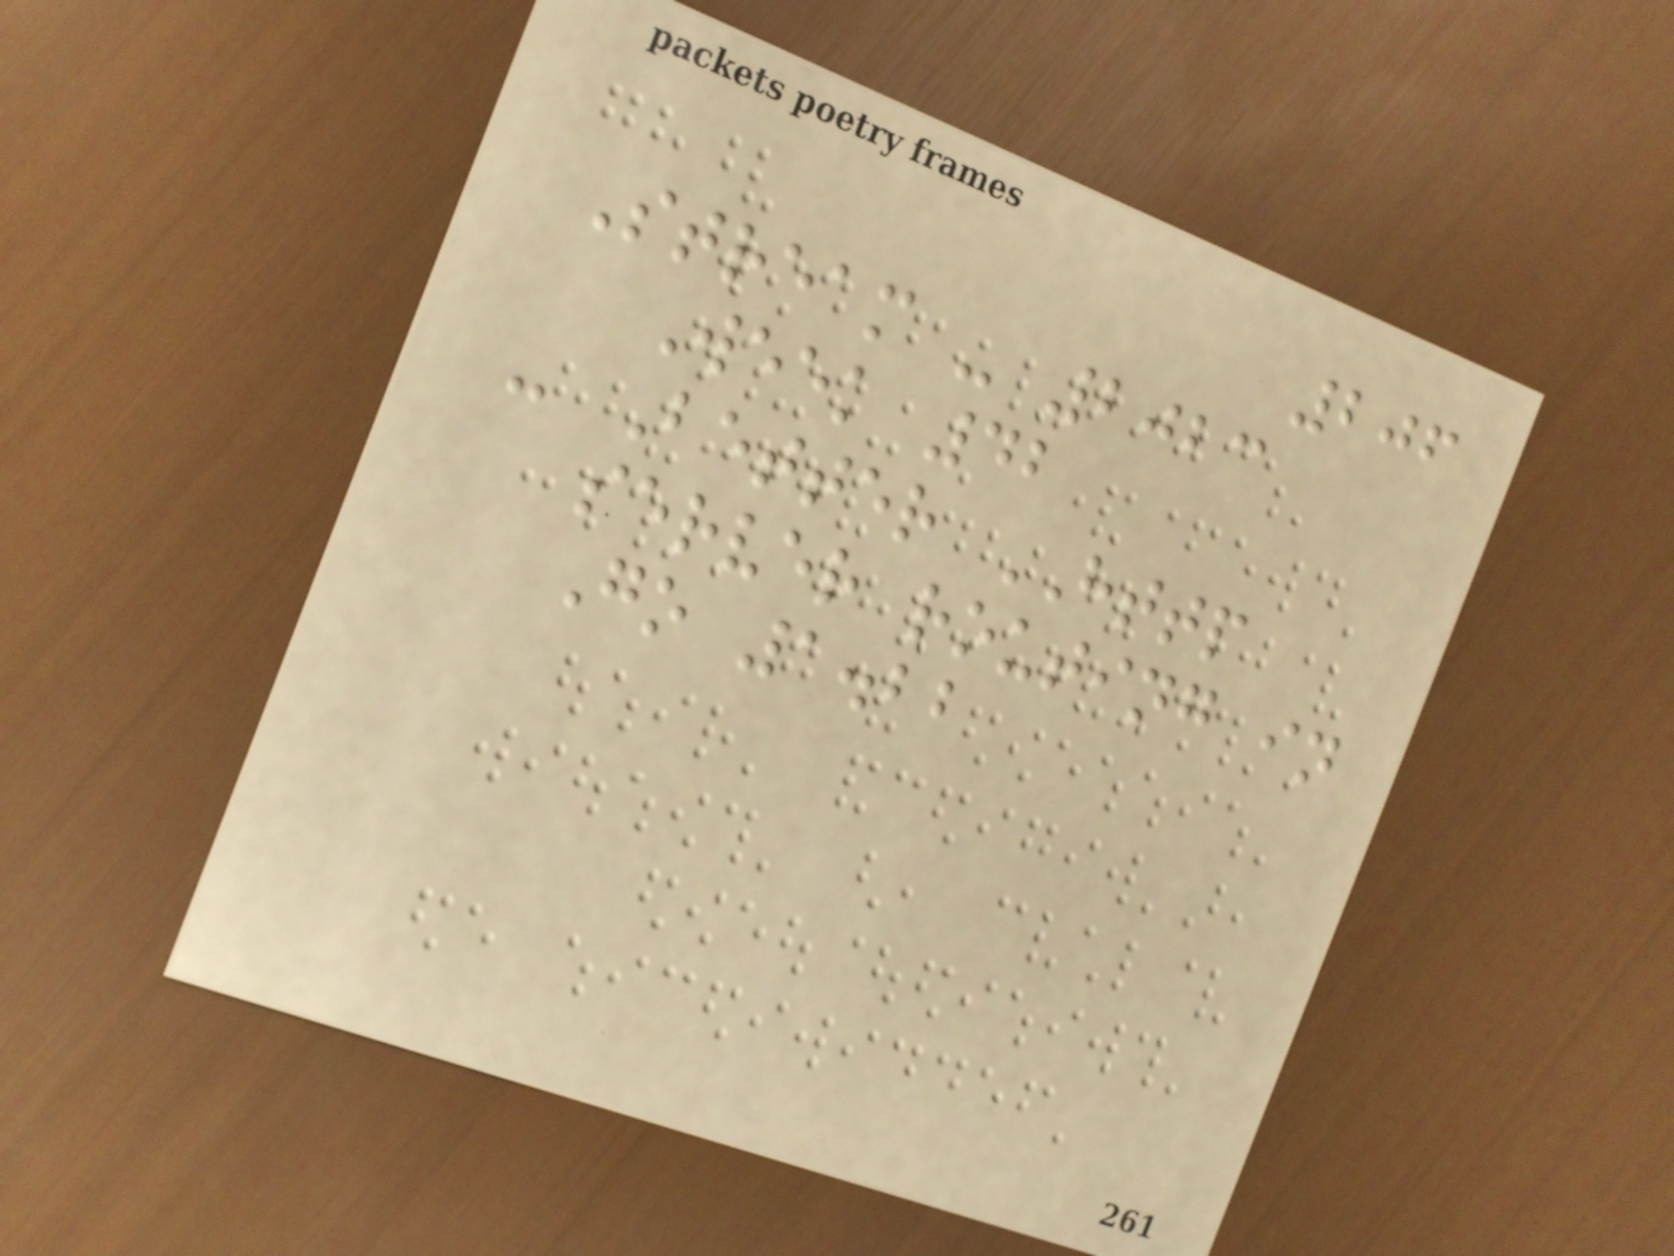206
Stream - 2023
Week 42
- Better HTTP
server routing in
Go 1.22
